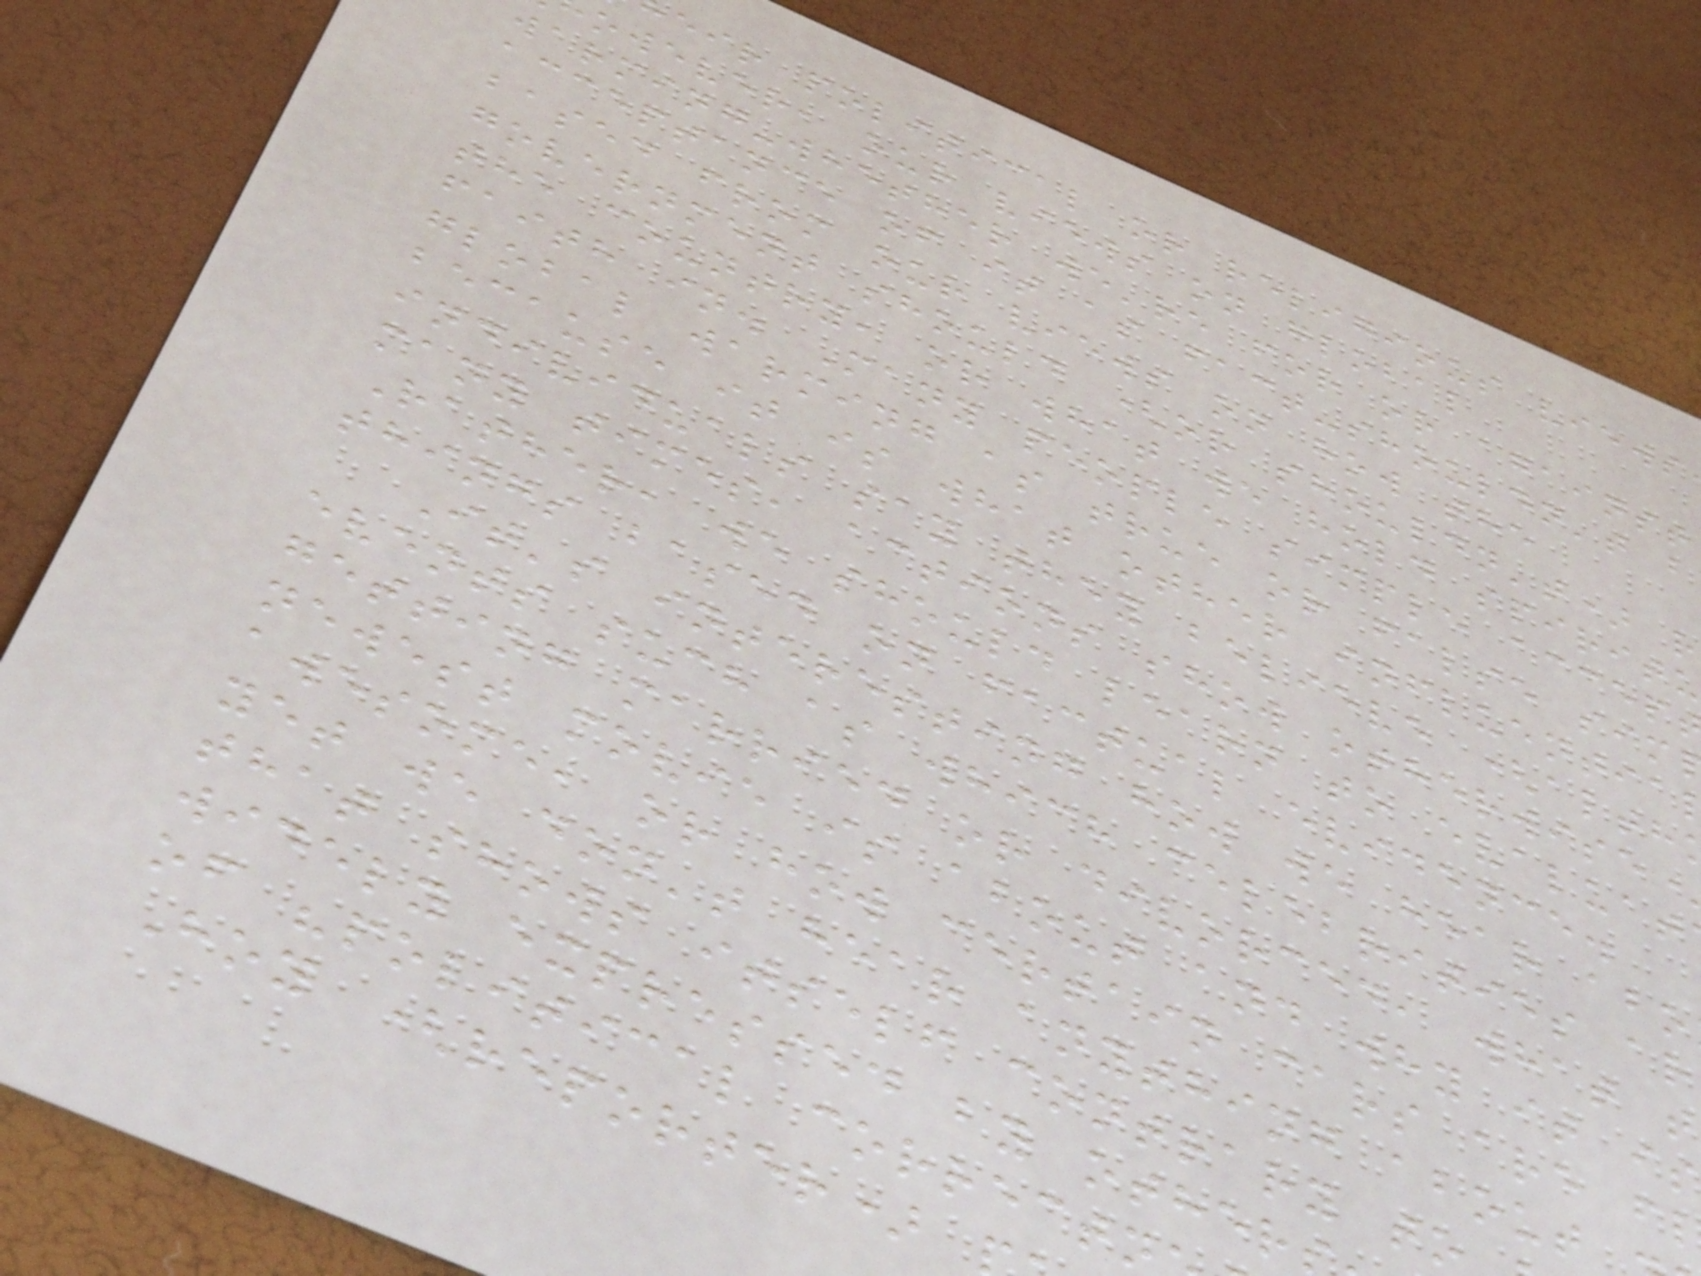eir political or religious views
owever, our views on global
warming-whether we're for or against
acceptance of it as fact-shouldn't b
based from our views on how the
government should (or shouldn't) r
the country, or what we hold spiritu
faith in. Many people simple accep
global warming as true or false sim
because it is what other influentia
individuals say they believe (alth
many times, actions show otherwise
Rather, we should learn to evaluat
things based on factual evidence.
It's interesting how we hear abo
events such as which celebrities ar
getting married or divorced, what t
newest movie is about and why it is
awesome, or how certain cars are fl
yet we don't hear anything about
that shows itself contrary to
widely expressed by other
of "political correctn
Hoy (reporter)
